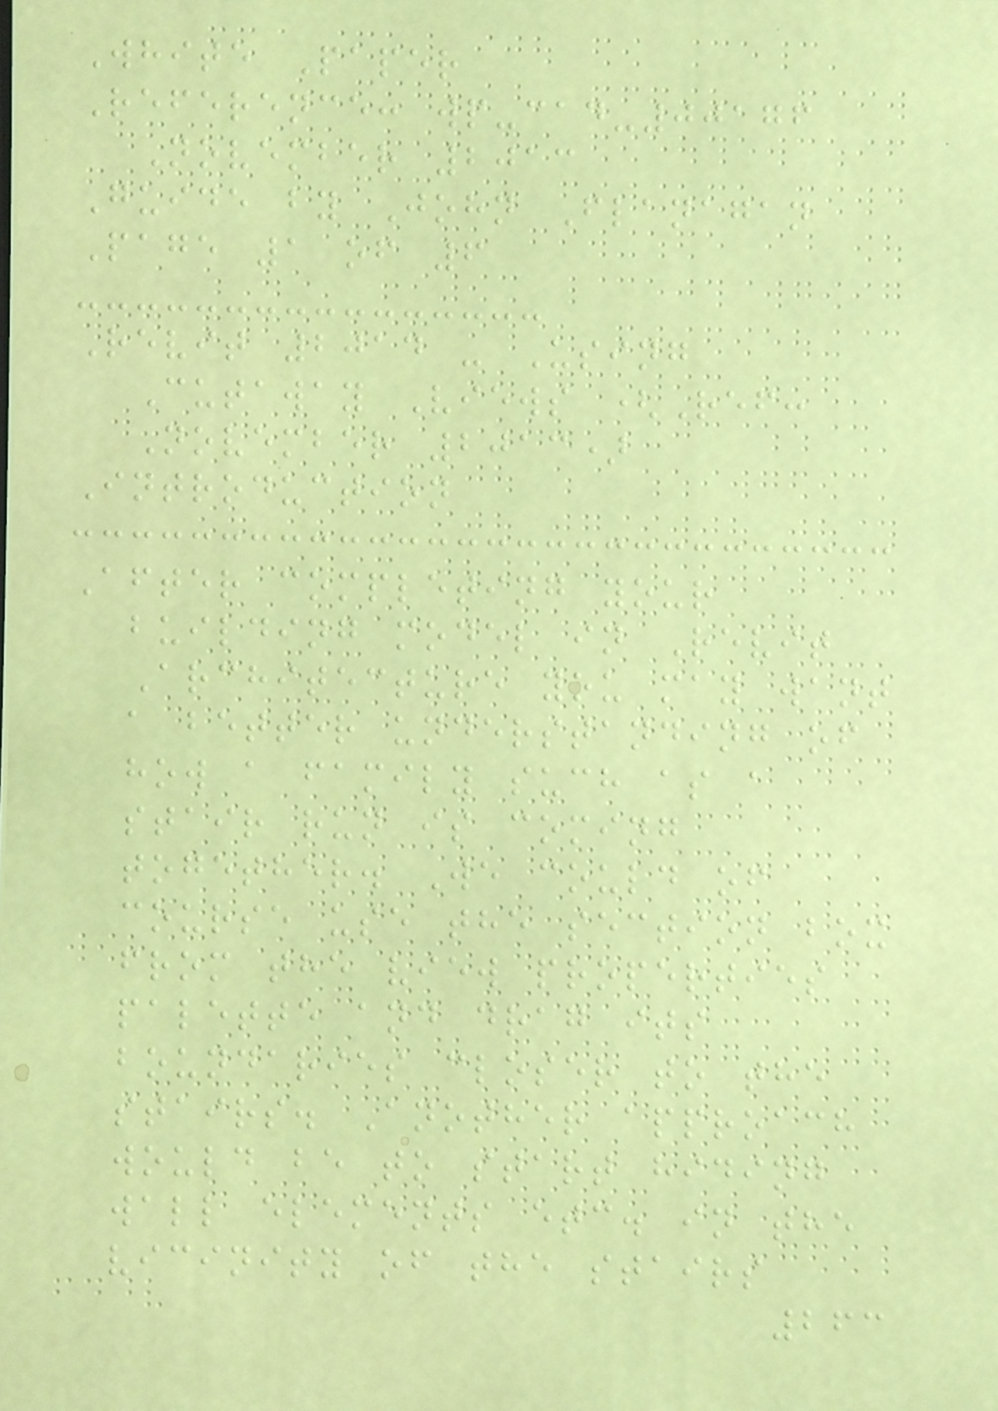White Paper
Reference: wp-cad-00176
November 2013
Guide by John Flanagan
Page 1 of 6
Revit 2014 - Using
Cutaway Views (Ref:
November 2013)
Introduction
After completing your
building model in Revit
Architecture you may want
a better understanding of
how a family such as a
stair run is coming
together. We could of
course use the section box
from the view properties
palette and drag its
boundaries closer to the
stairs. Another approach
would be to start hiding
wall elements etc. in the
vicinity of the stairs
263
